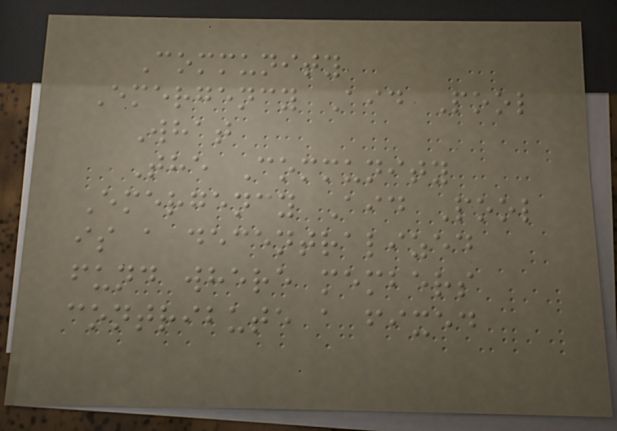Community
Emergency Aid Pool
What
The Community
Emergency Aid Pool
is a decentralized
fund where members
contribute a fixed
